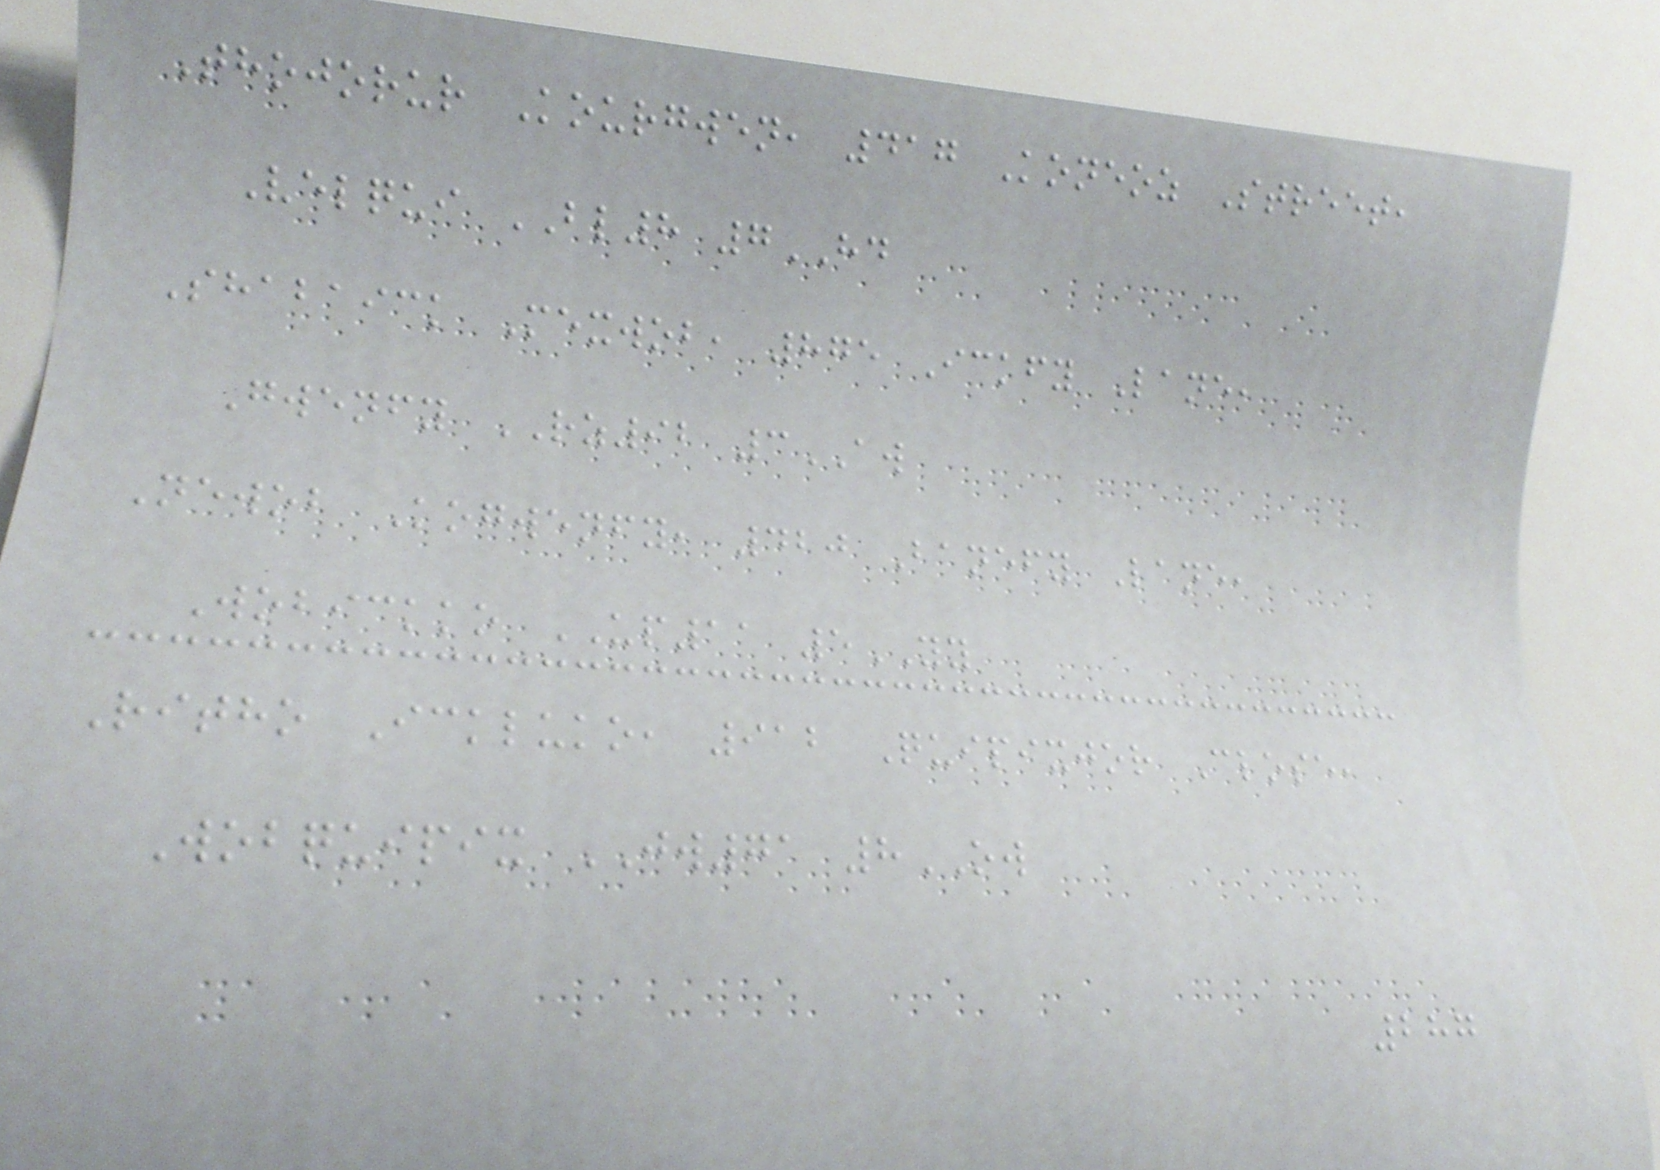Thojorur Kourgwen, 417 Koneoz Street,
Velqui BL8 7HD
Shabaick Mexwob, 875 Ickfy Lane,
Gwenfy RZ92 3AW
Newob Kogwenfy, 420 Banefy Lane,
Wobickko UP11 5YY
Ritho Ickluko, 912 Quipixjor Close,
Wobquipix JW71 8OW
287
